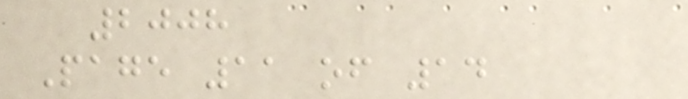2008
Page 11 of 14
